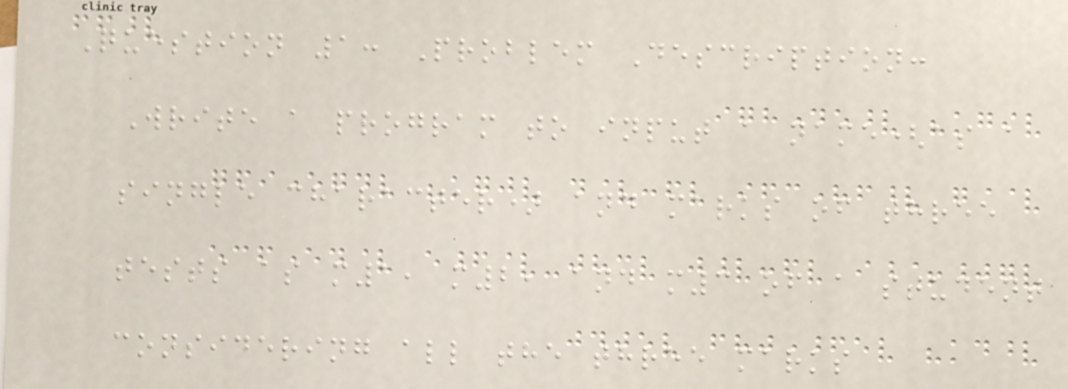Question 1: Problem Description:
Write a program to input a name(as a
single character) and marks of three
tests as m1, m2, and m3 of a student
considering all the three marks
